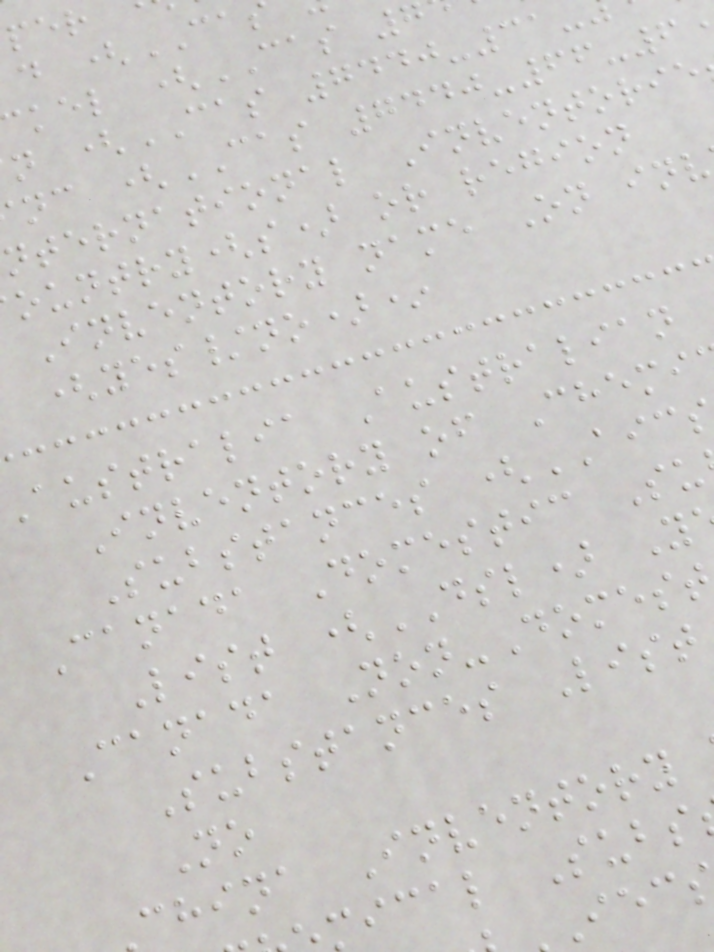d (CA
kel (CAS
n (CAS 7440-31-
nc (CAS 7440-66-6
nternational Inventorie
ountry(s) or region
Inventory name On inv
(yes/no)*
australia Australian
Inventory of Chemi
Substances (AIC
Canada Domestic Su
List (DSL) Y
Canada Non-Domest
Substances List
No
china Inventory
ical Subs
